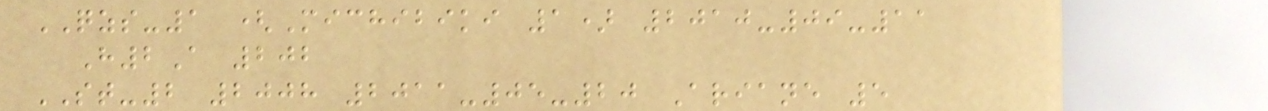QZS-1 (Michibiki 1) 2010-09-11
H2A 202
ST-2 2008 2011-05-20 Ariane 5
